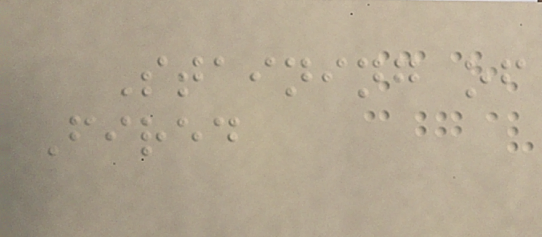Staining of
Fired
